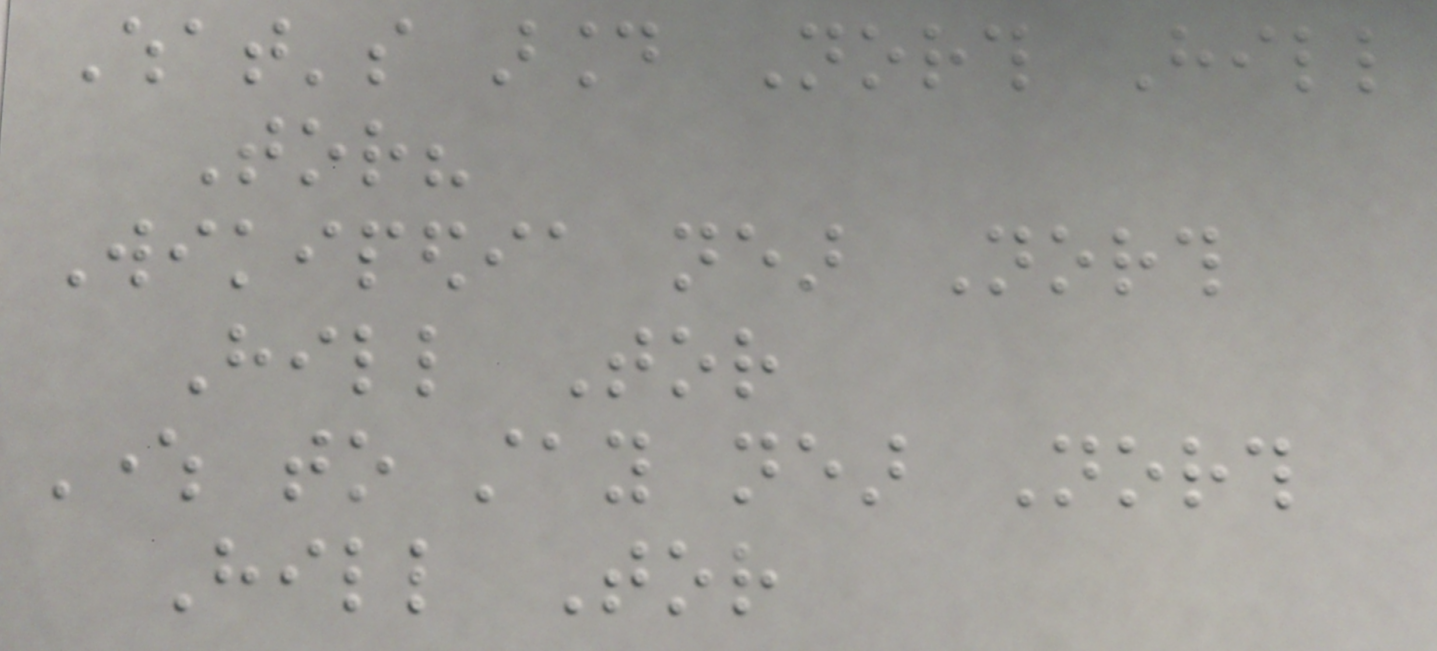What's around North Hill
Tor?
Wikipedia near North
Hill Tor
Where to stay near North
Hill Tor
